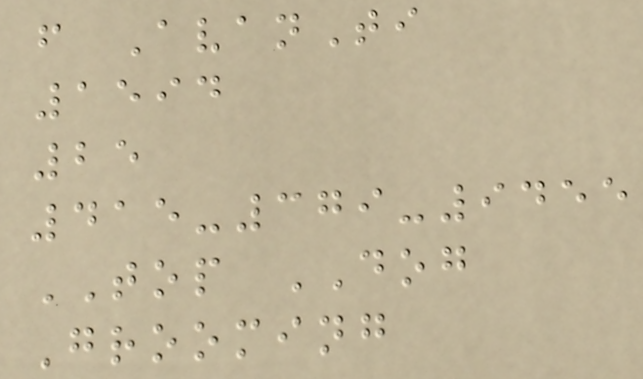f AvanTi
1594
25
415-379-9455
TOP DOG
Grooming
